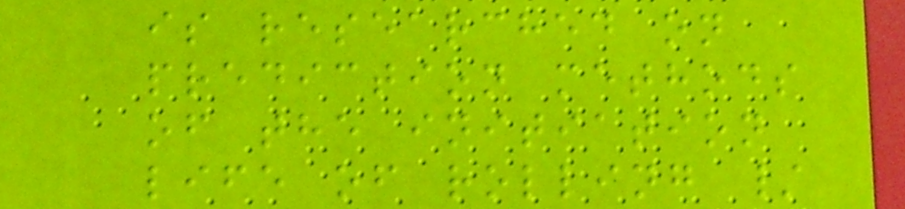is researched on
prediction methods
of the initiation
life of rolling /
